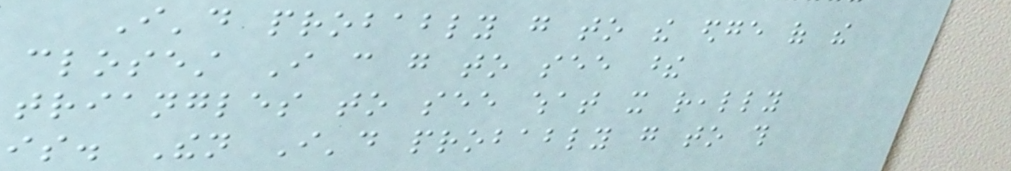I'd probably go to the edge of the
closest I can go to see these
triangles to see what it really
is. Then I'd probably go to this
